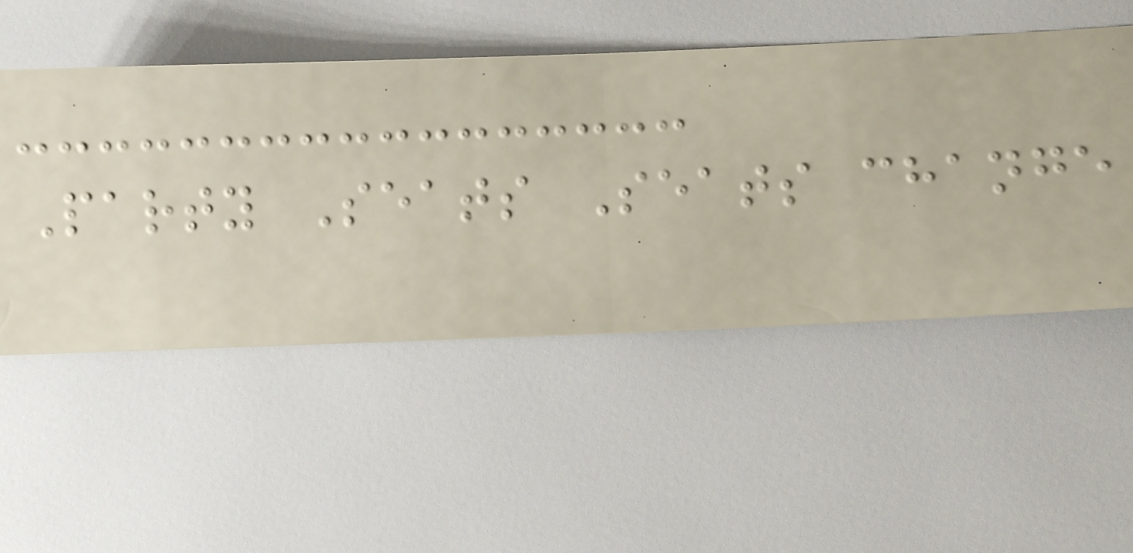Party Seats Seats change
